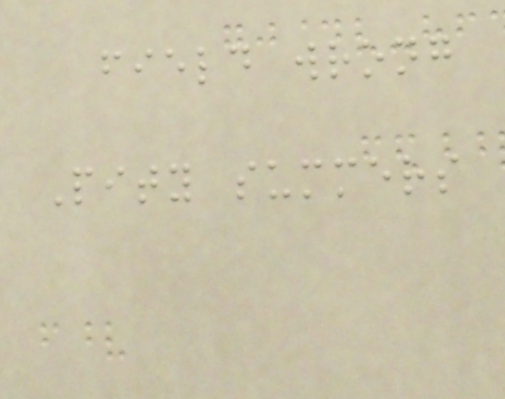field wrong
Pity summers
